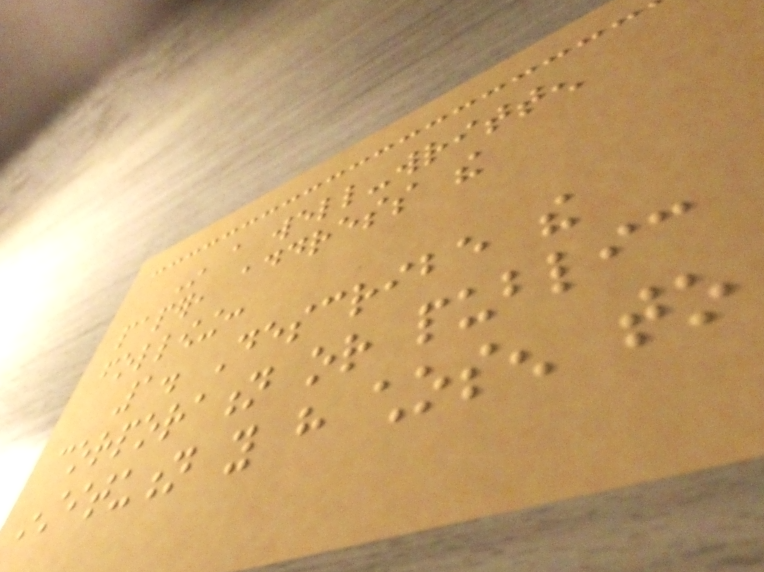In a well-written
paper, address the
following:
1. Describe the
corporation or public
institution you have chosen to
